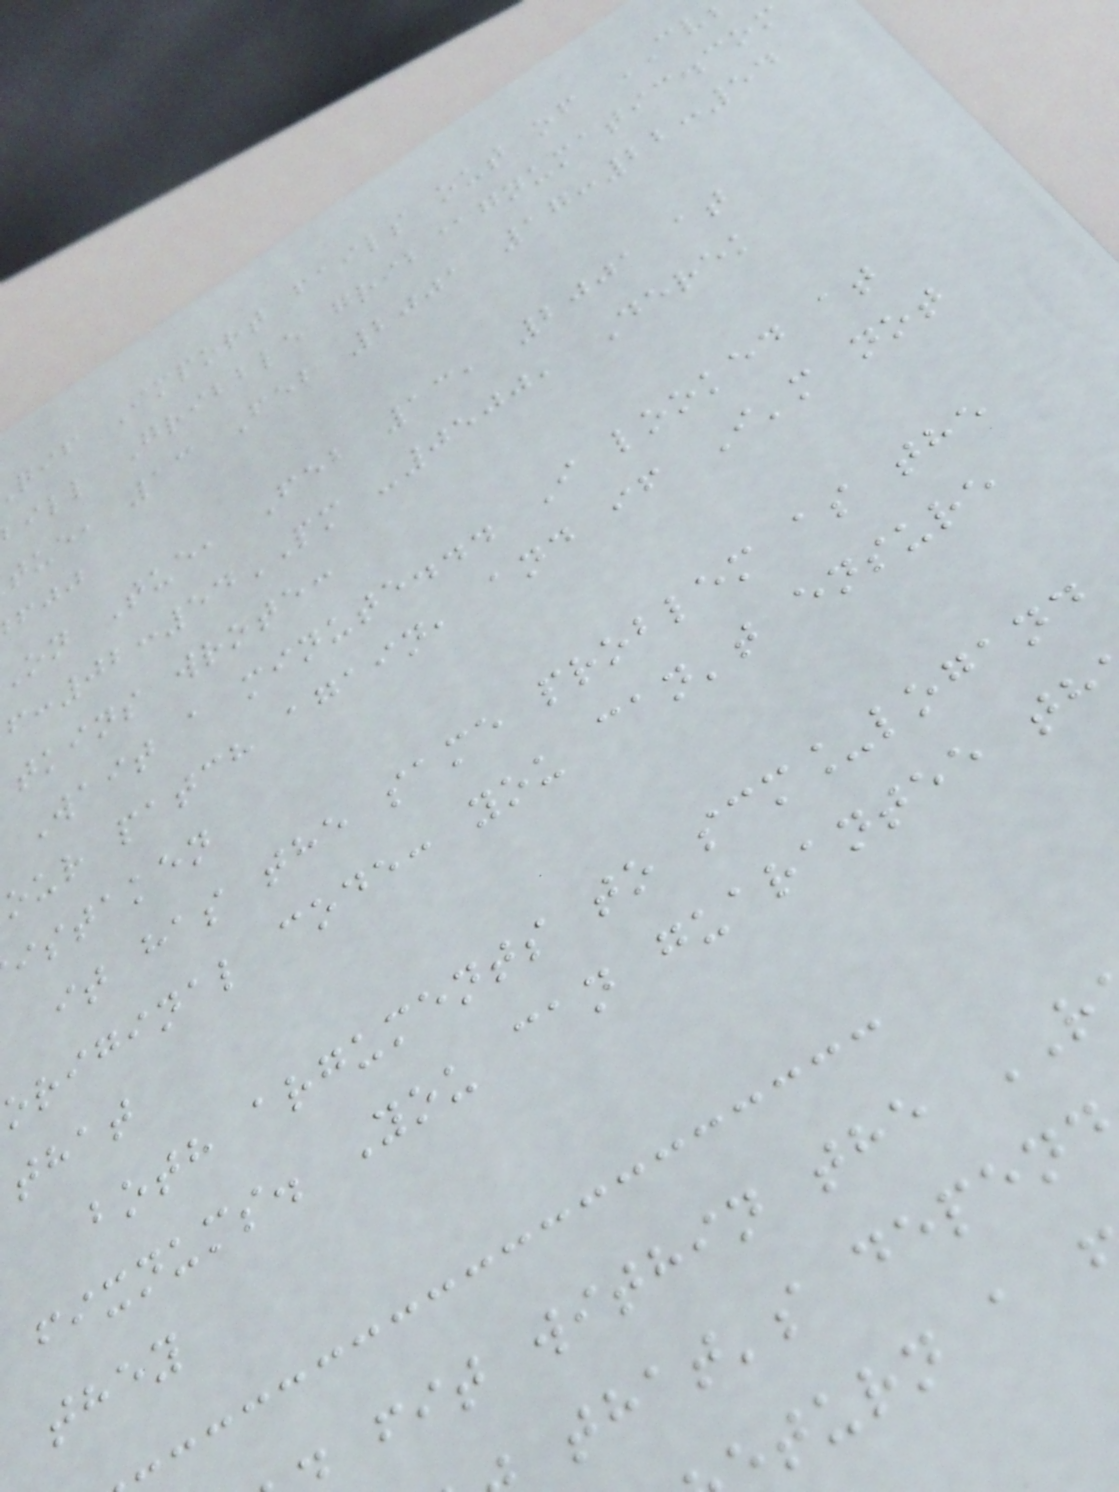qif Import fails out of CV
ill Gribble grib@gnumatic.com
tue, 13 Feb 2001 17:22:54
on Tue, Feb 13, 2001 at
:02:54PM -0500, Derek
tkins wrote:
Wait a minute... I looked at
our patch again, and if I'm not
istaken
it has the same problem as the
original code: you can't ensure
that
both arguments to scm_logand
fixnums. You can guarantee th
they
fit within the
that's depend
